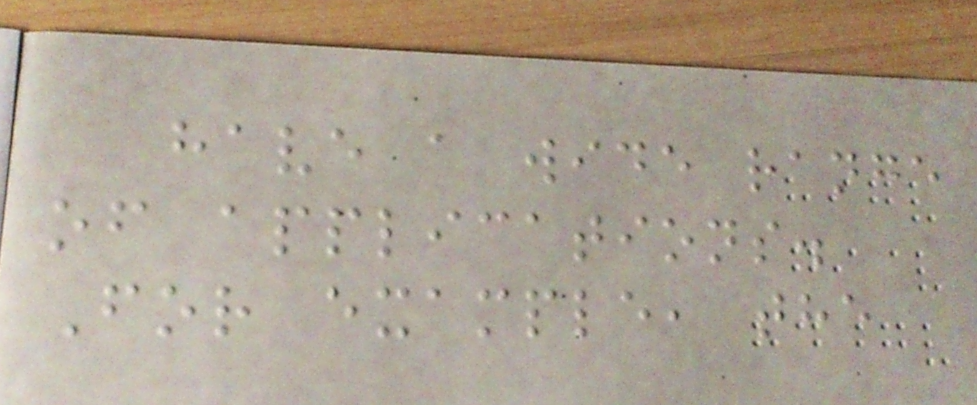have a wide range
of applications.
For example, the
